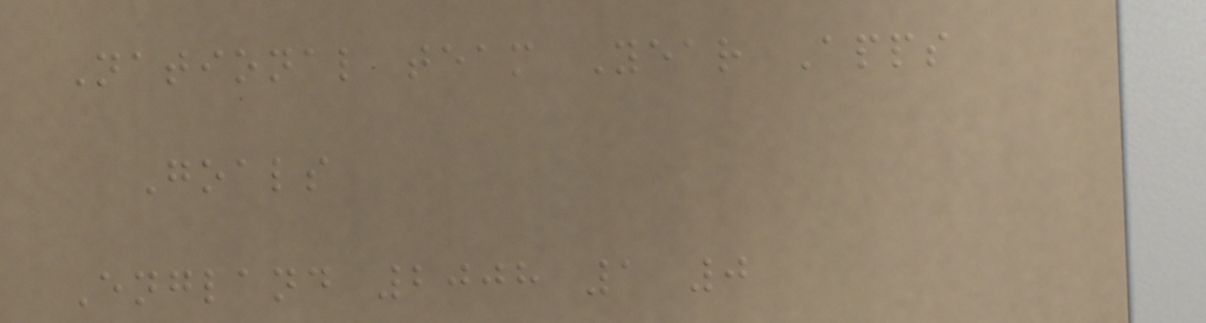National team Year Apps
Goals
England 2008 1 0
